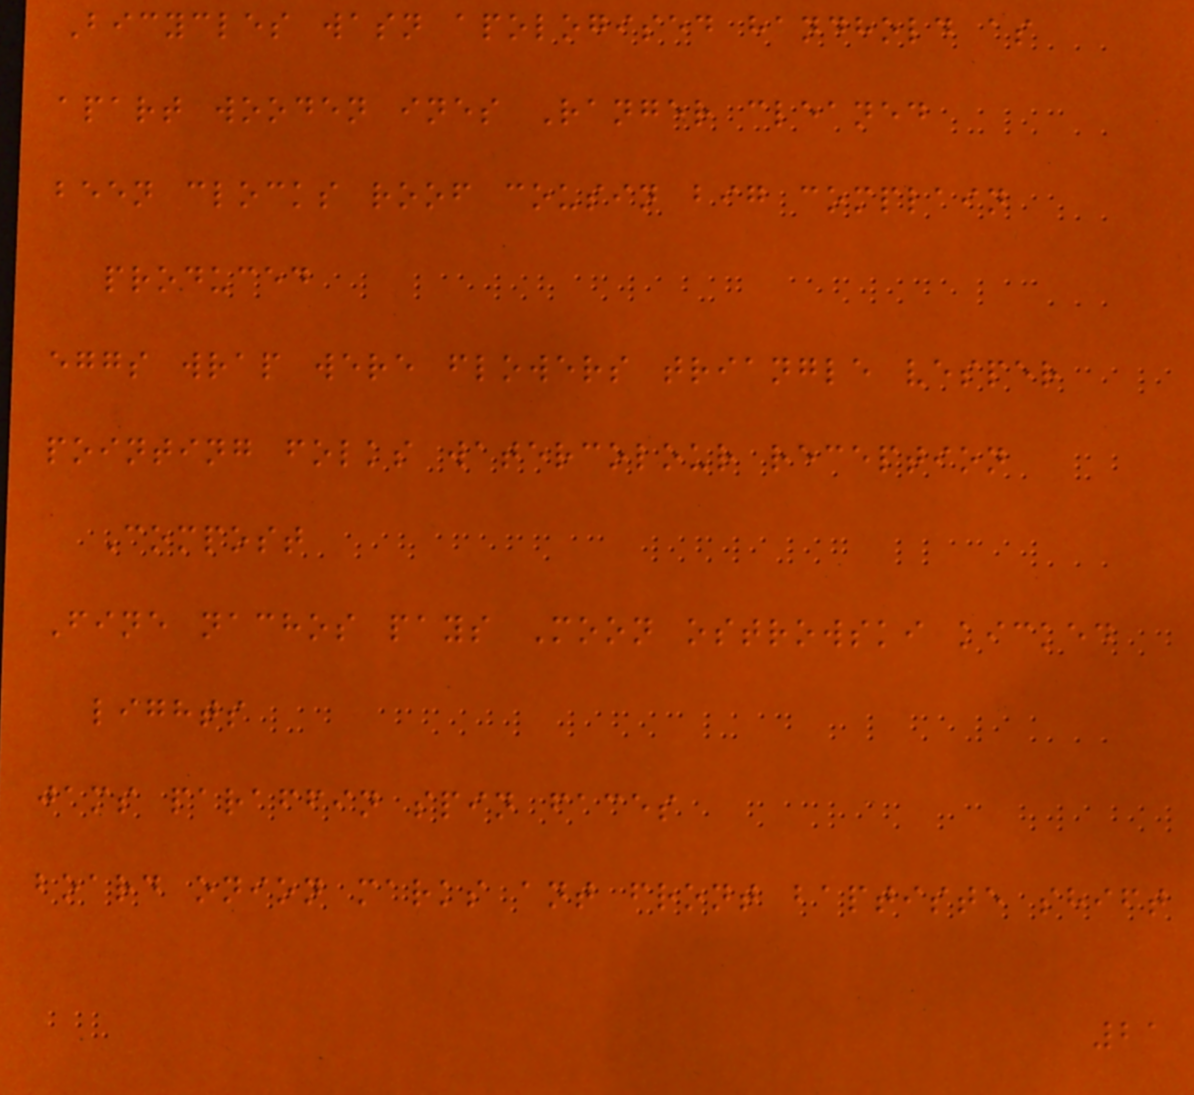Bicycles wasn apologised handhold as
apart wooden ines Ranger cleaned
been clocks roof cousin big complain
produced
eggs wrap were flowers triangle vesper
pointing folks watercolour reception
Compost
Fine nachos pays Moon ostrowski kicked
lights
jams paraffin spin faces
board onion marks ant front baptiste shift
21
